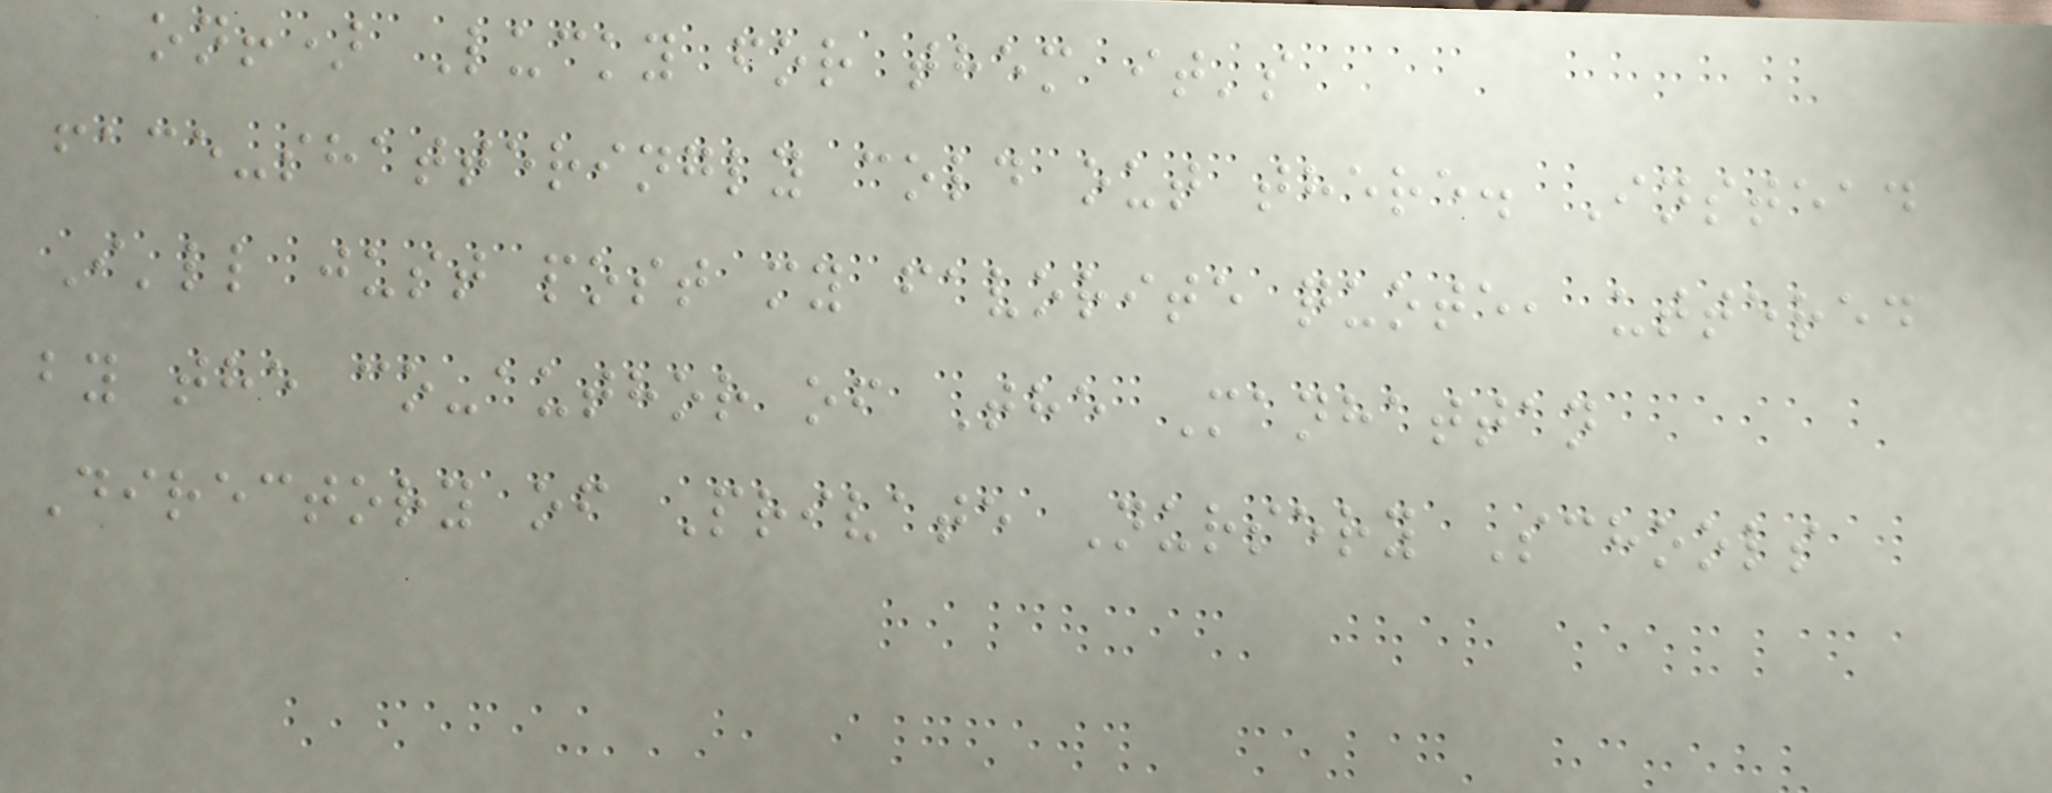on!) Lucky for them it's
face-shatteringly cold out there. Instead
I'll just post my favorite quote, uttered
by the co-author of The Manhattan
Directory of Private Nursery Schools
